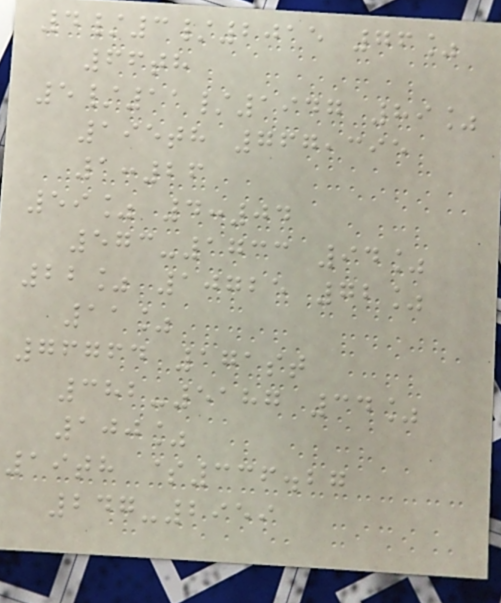4/3/2015 76%
66th
5/11/1947 89%
195th 767,395
1:26
59% 4:04
573-1733 94%
22% 10725 72%
11%
76764 171st
382-5187 34%
100%
19th $336.27
247-2959
